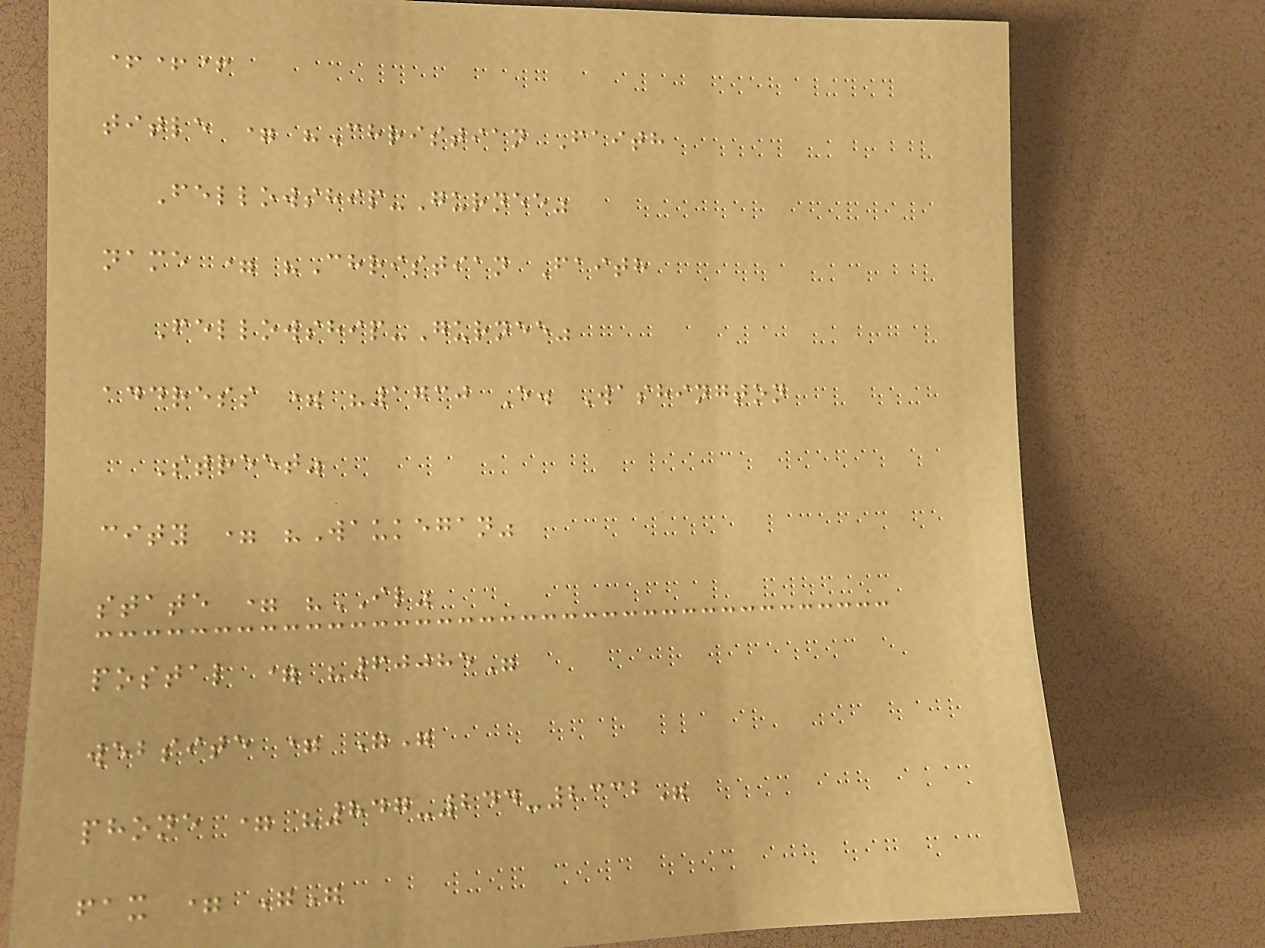+++
title = "Christian Faith
Fellowship-Gurnee"
name = "Christian Faith
Fellowship-Gurnee"
address = "1730 E. Washington
Street"
city = "Waukegan"
state = "IL"
postal = "60085"
website = ""
phone = "847-244-2332"
fax = ""
